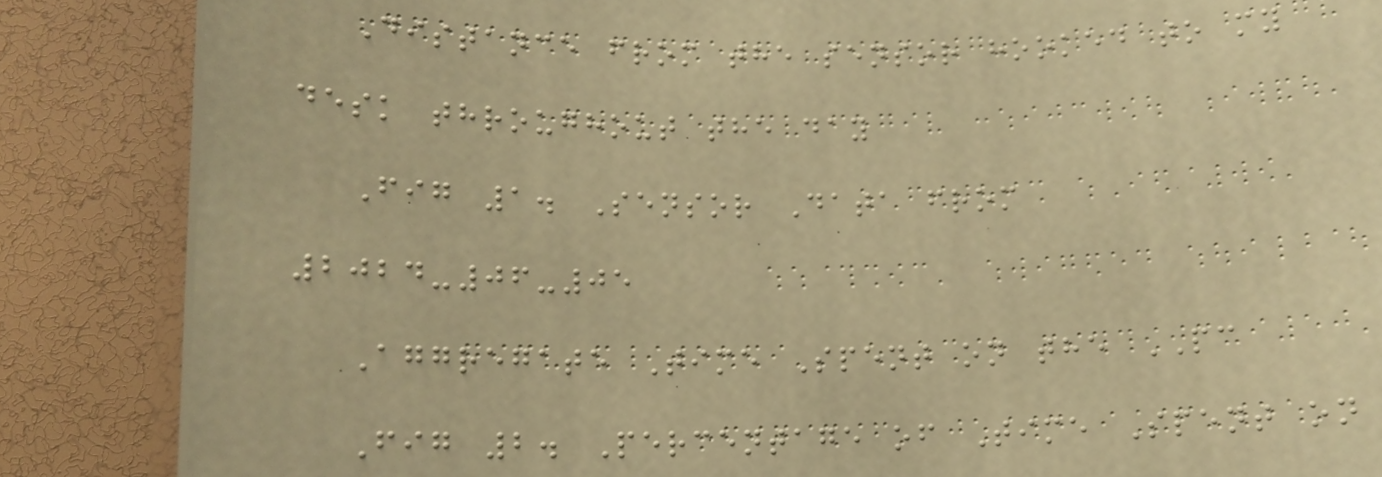Distance from the sensor hooked to my
desk throughout the day
Fig 1. Sensor Data from
2024-06-05
Aggregate Time Spent on the PC
Fig 2. Percentage of Time Spent on
